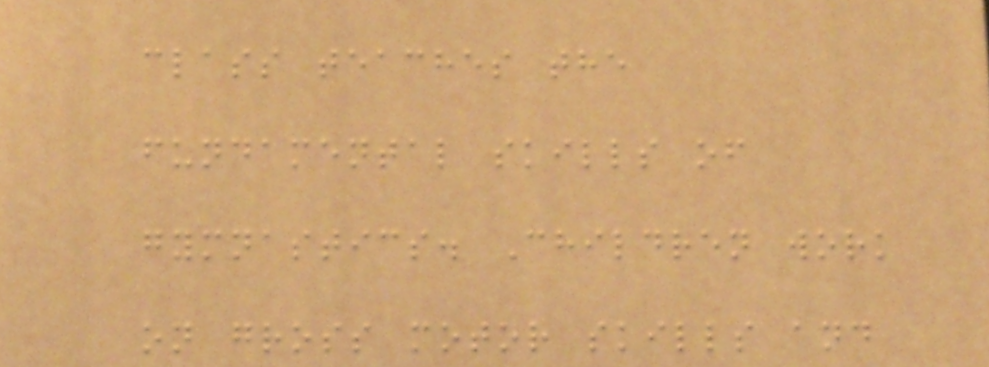class teaches the
fundamental skills of
gymnastics. Children work
on gross motor skills and
